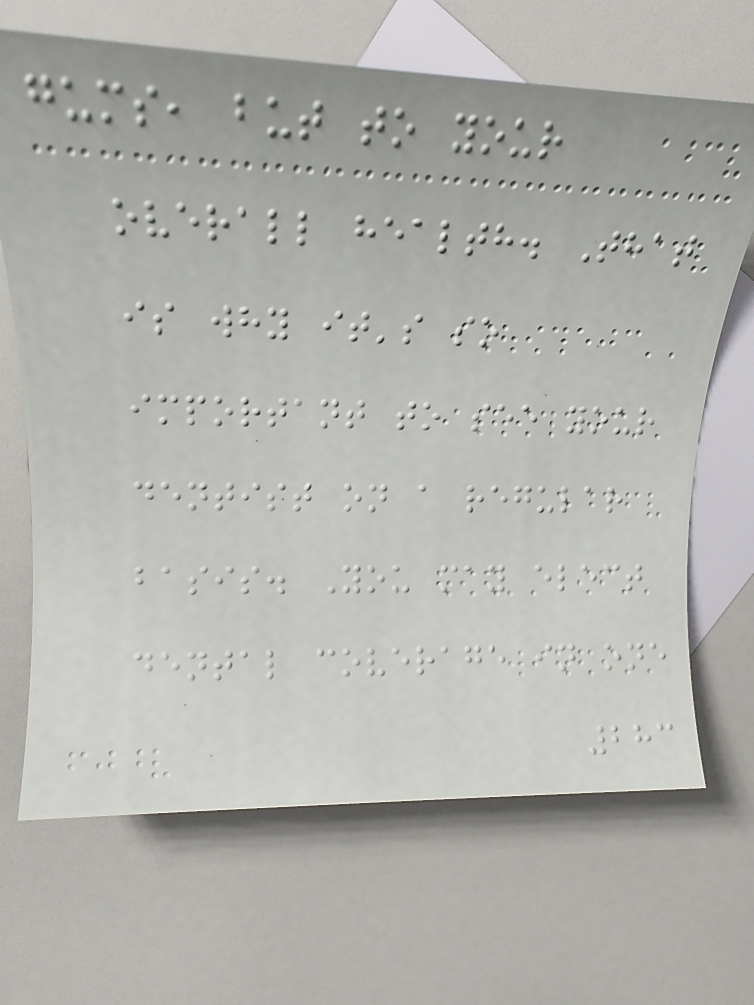gums, but to your
overall health. That
is why it's so
important to see your
dentist on a regular
basis. You may elect
dental coverage in one
283
